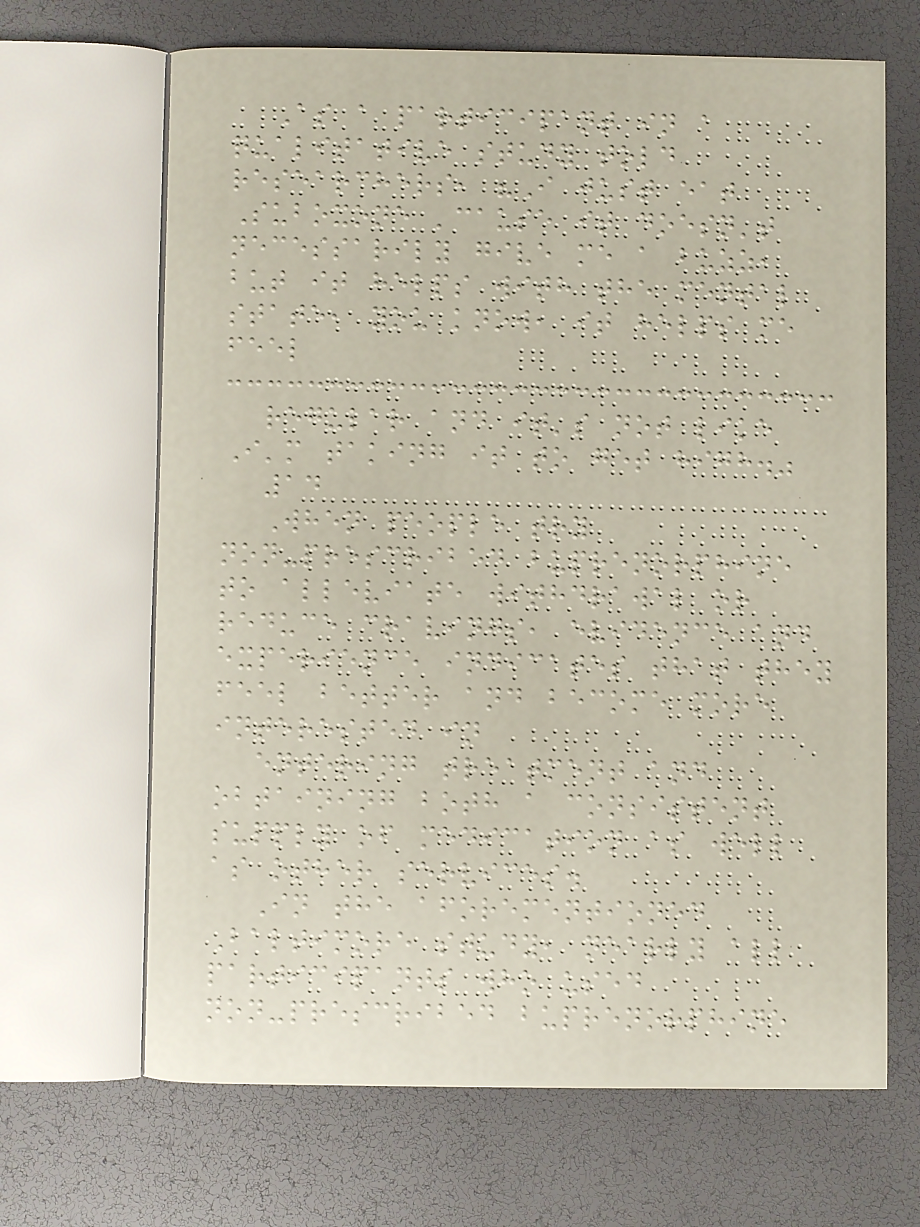As a participant in a
qualitative study told
researchers, "I just eat
Suboxone 'cause it doesn't
necessarily give me a buzz,
but it helps with the mental
state, you know, it helps me
feel
regular and it's not like
I'm taking it to get high."
14
When people try
non-prescribed buprenorphine
to alleviate withdrawal or
reduce cravings, evidence and
experience indicates that they
feel better and become more
interested in
entering treatment and
obtaining both a consistent
supply of medication as well
as other services.
In the aforementioned
Baltimore study, nearly all
participants who used
non-prescribed buprenorphine
